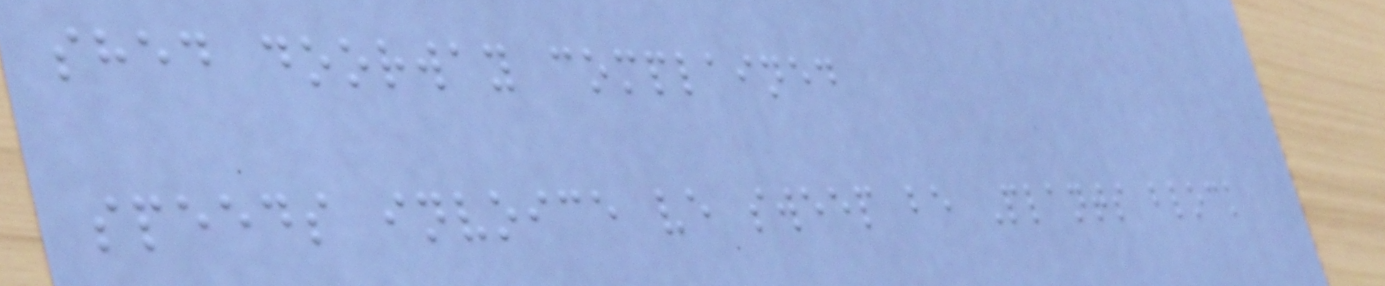shed doorway complained
speeds invoice ve sweep be Plants block
